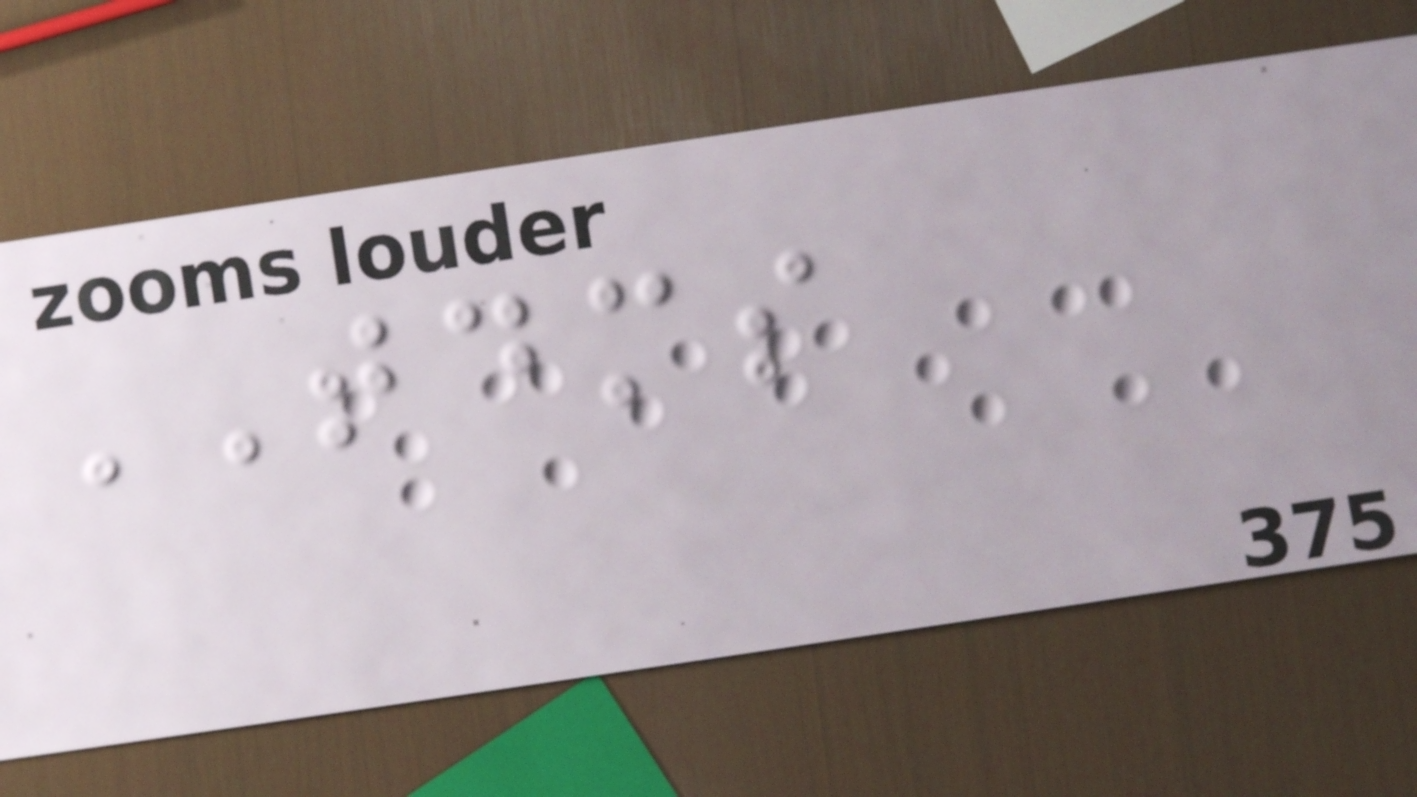TDMS
